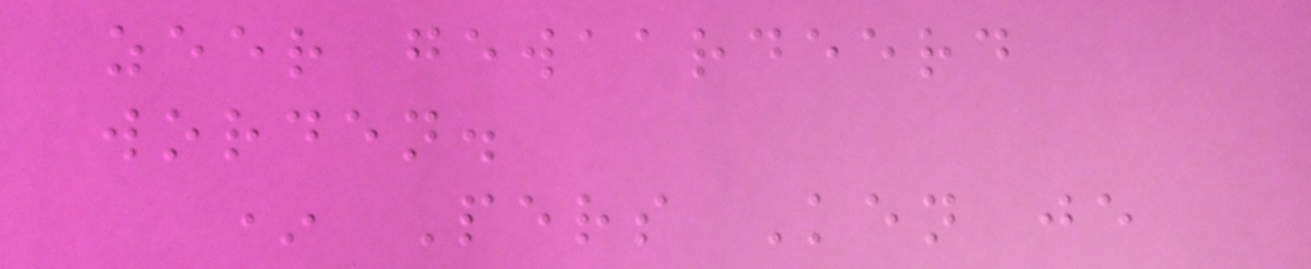zeer gewaardeerd
worden.
* Pers Ken je
